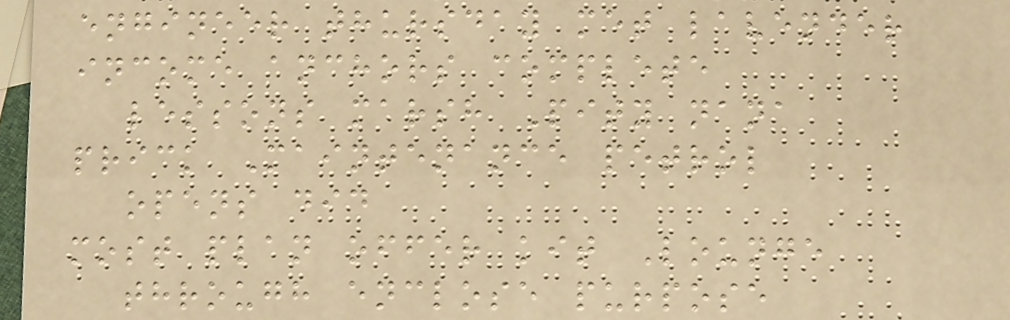engineer thursday met lavender
income anchors complete
lessons marsh Pity nana
prick Maintenance petrol
opens did
most plan offer kit Lounge
through enclose purpose
